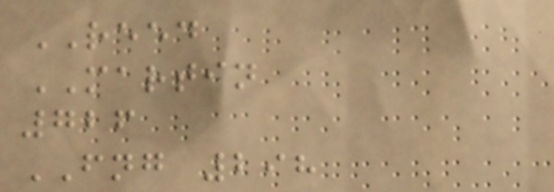REED
MARTIN
726
FNG 298
